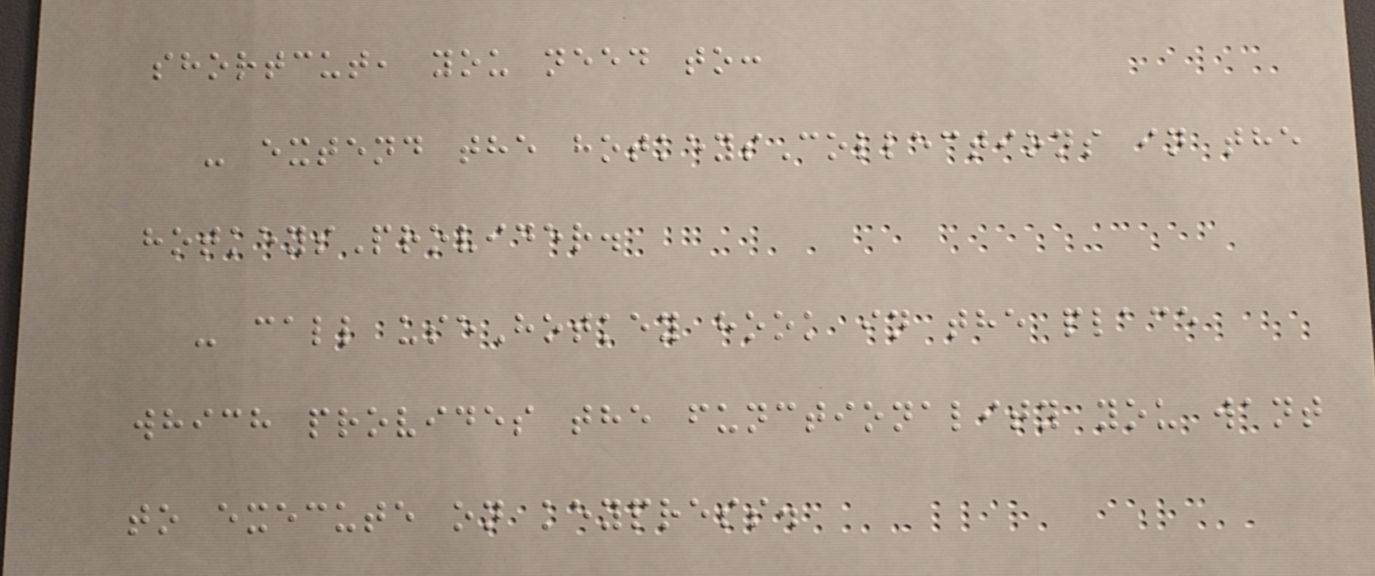shortcut, you need to:
- extend the hotkeysCollections in the
hotkeysProvider.
- call useHotkey hook in the place
which provides the functionality you want
to execute on keypress.
